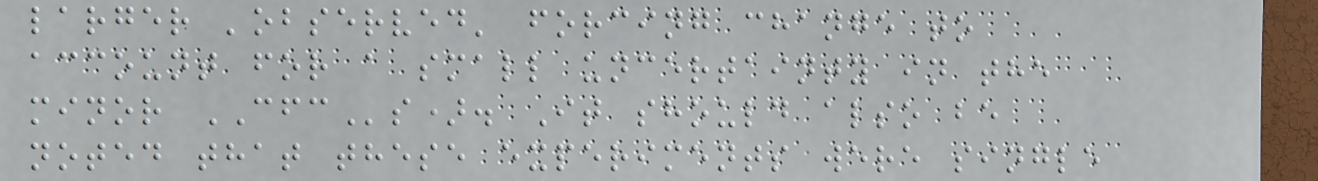larger 'observed' forcing change to
account for a small uncertainty in the
minor CFCs). It should also be
noted that these experiments were single
